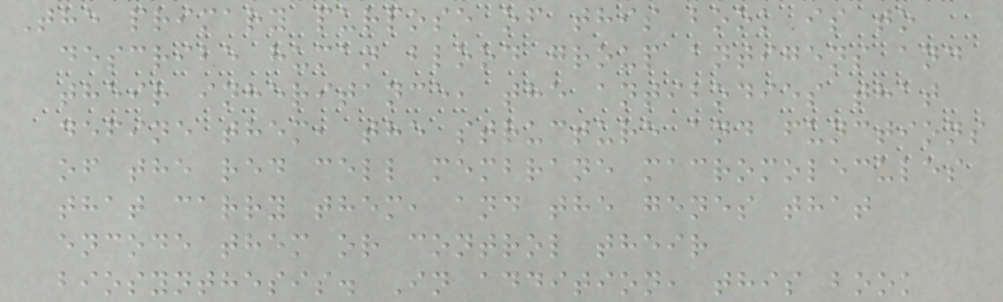The primary purpose of this book is to
describe human blood group antigens and
their inheritance, the antibodies that
define them, the structure and functions
of the red cell membrane macromolecules
that carry them, and the genes that
encode them or control their
biosynthesis. In addition, this book
